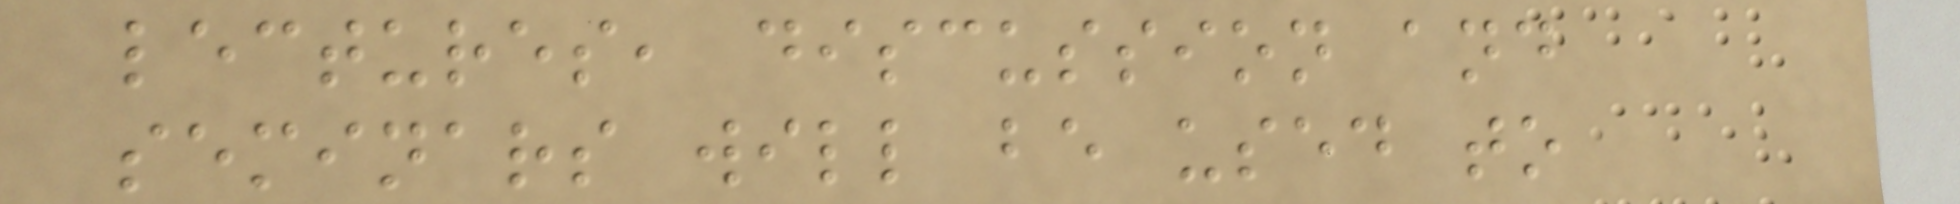lectures, discussion and
seminars will be used to
